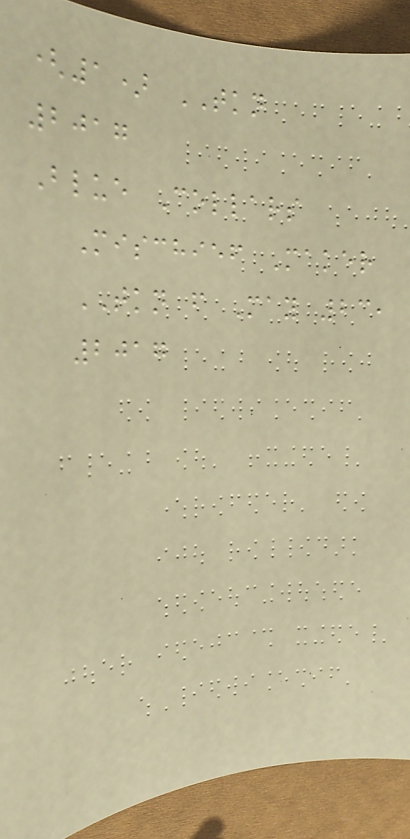(1) TKN
2017
Blue Collars
Mischief Maker
TKN f May 23,
2017
